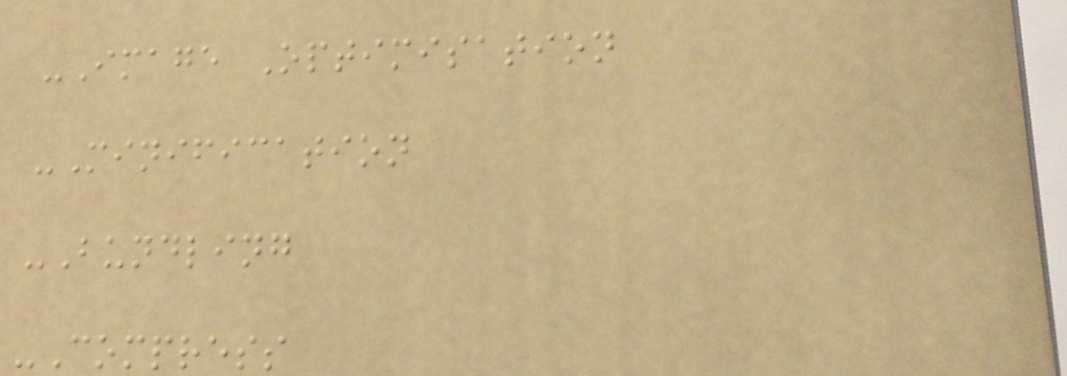-Image Optimisation
-Minification
-Bundling
-Compress
